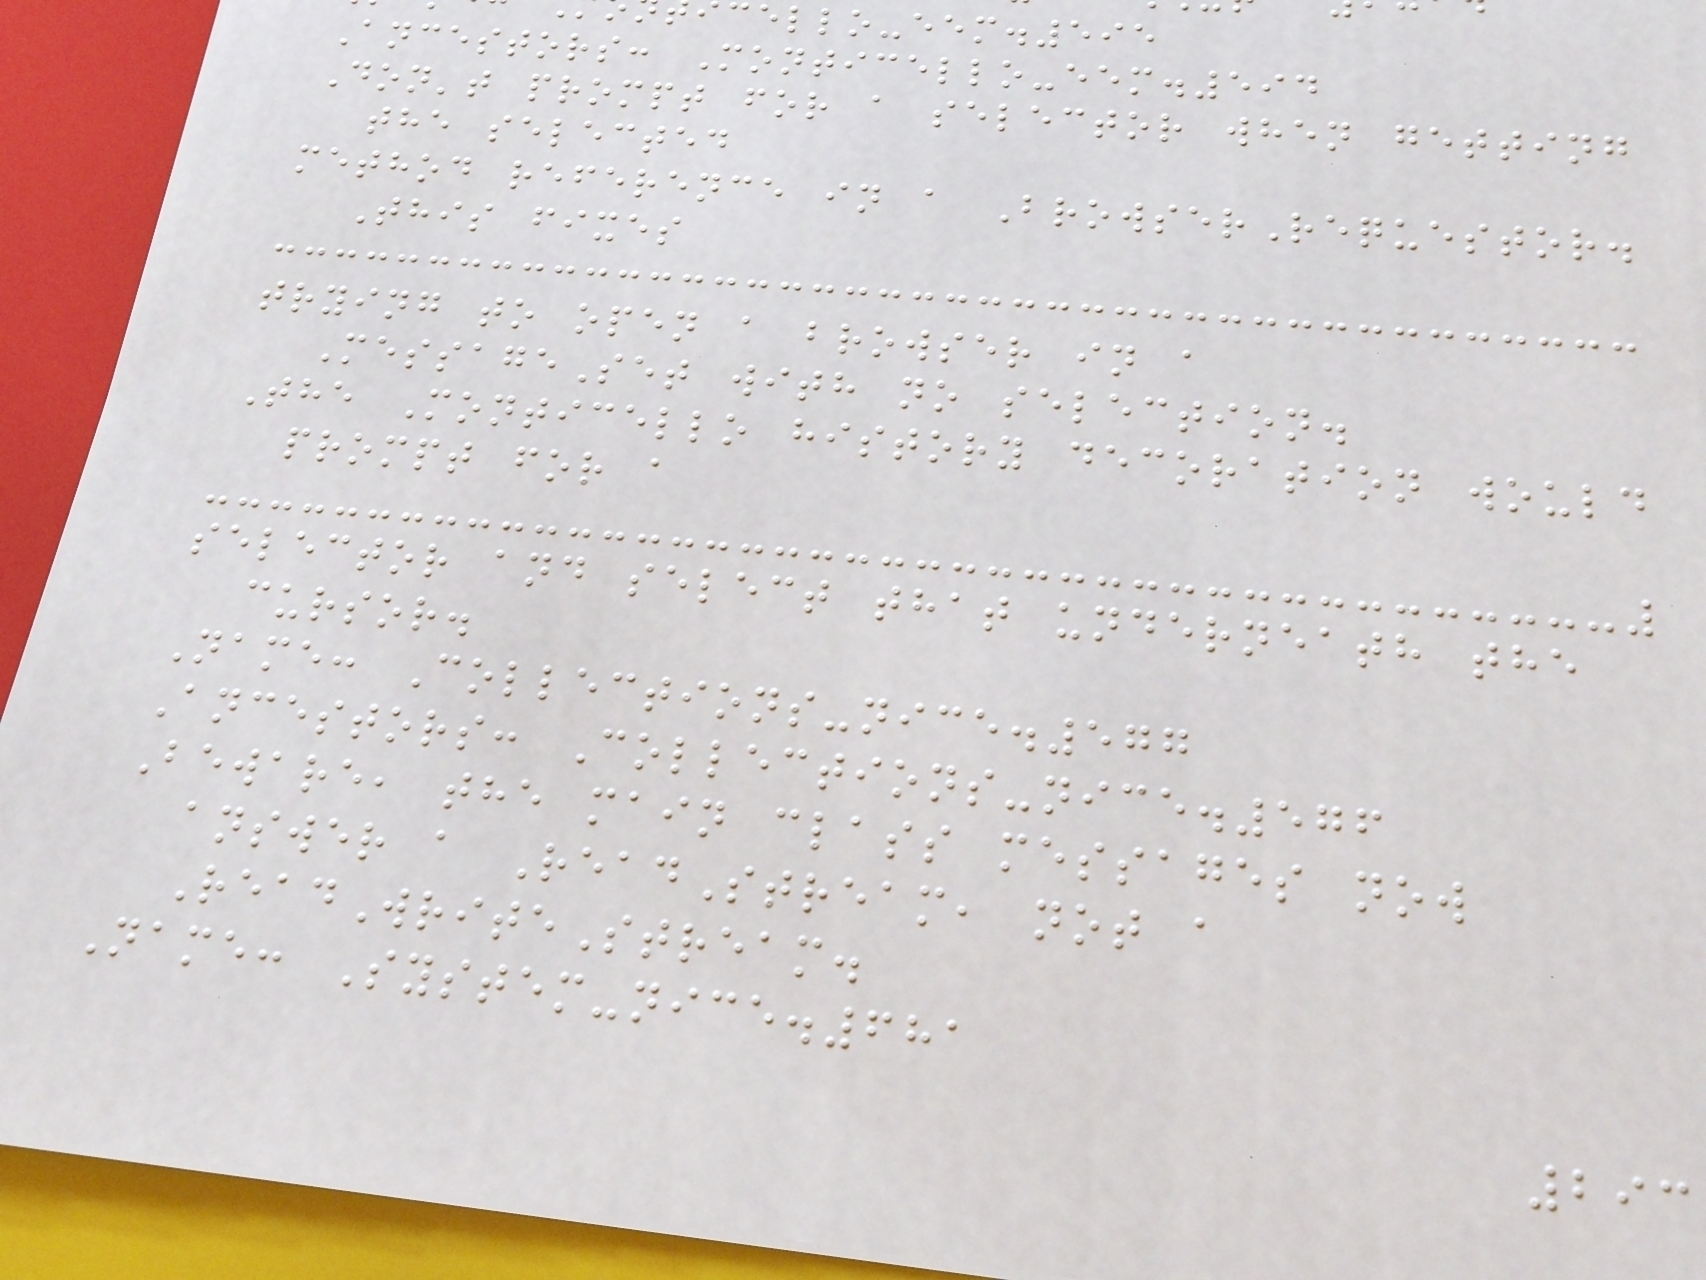cello-eem.595
Ancestors: Monticello-eem.594
Don't prompt for a selector when getting
the selected
method reference in a BrowserRequestor.
This fixes
trying to open a browser in a
MessageSet with no selection.
The Monticello history decoration would
prompt for a
selector and select that underneath the
cursor.
Name: Collections-nice.577
Ancestors: Collections-nice.576
Beware, the main class messages now
answer a ReadStream, not a
ReadWriteStream.
Name: System-nice.681
293
